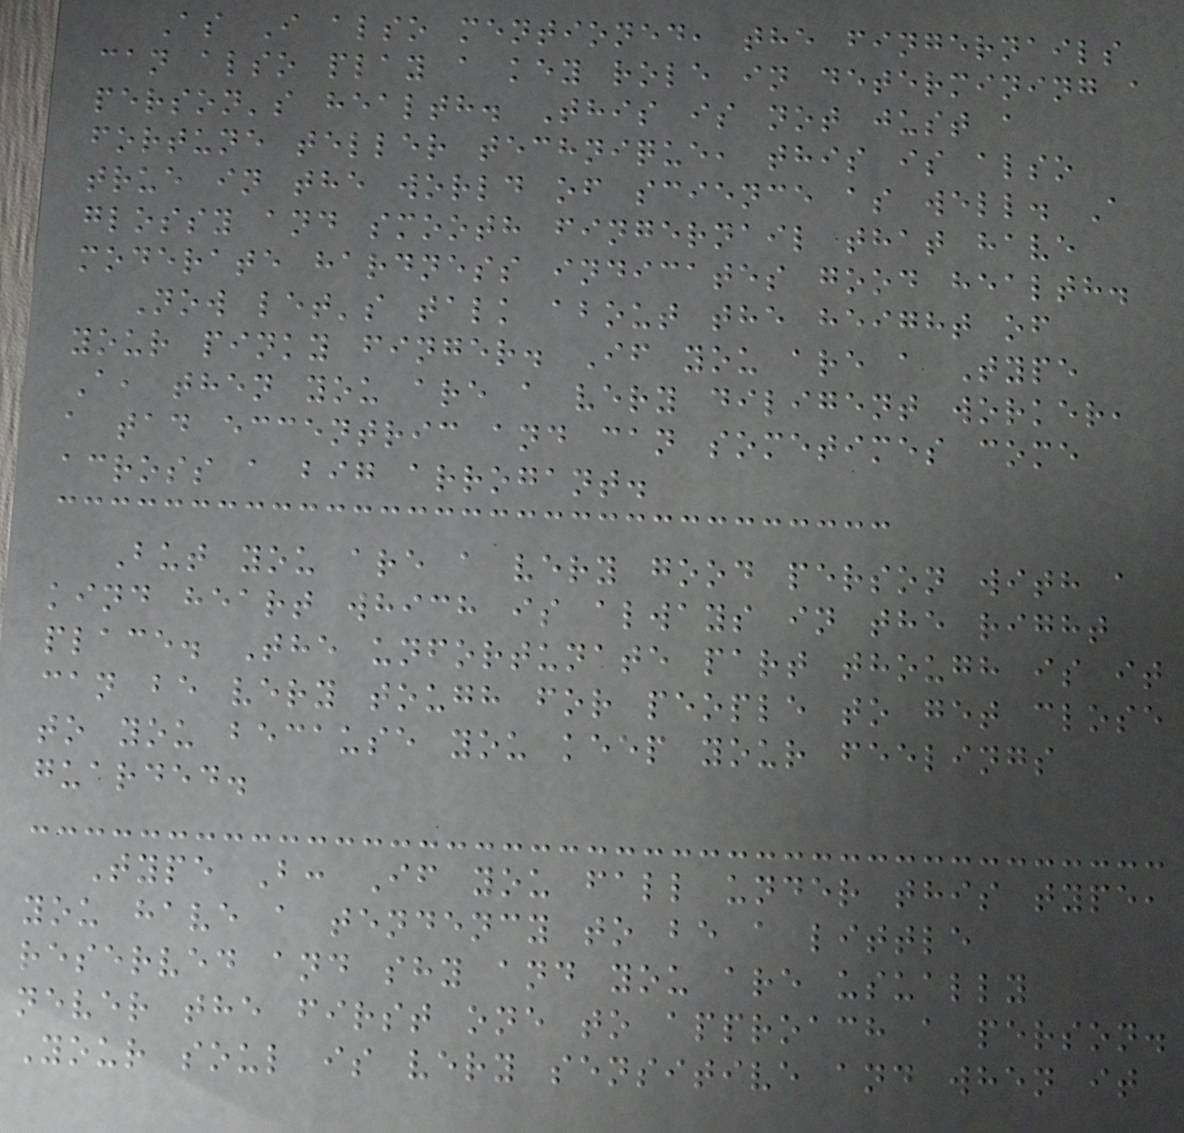As I also mentioned, the fingernails
can also play a key role in determining a
person's health. This is not just a
fortune teller technique, this is also
true in the world of science as well. A
glossy and smooth fingernail that have
moderate hardness indicates good health.
Now let's talk about the height of
your pinky finger. If you are a Type
A, then you are a very diligent worker,
a tad eccentric and can sometimes come
across a big arrogant.
But you are a very good person with a
kind heart which is always in the right
place. The unfortunate part though is it
can be very tough for people to get close
to you because you keep your feelings
guarded.
Type B: If you fall under this type,
you have a tendency to be a little
reserved and shy and you are usually
never the first one to approach a person.
Your soul is very sensitive and when it
